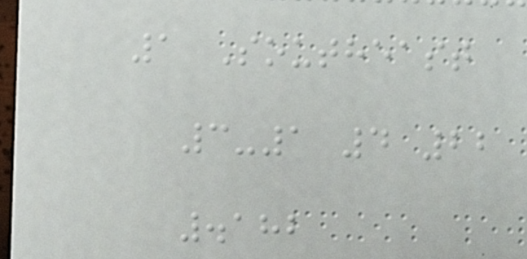1 Southeast
3-1 4 22
.182
